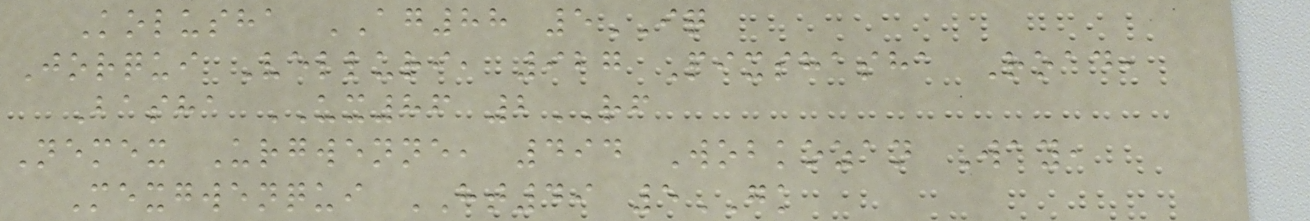Kolusha AG88 5IQ
Jorqui Velluri, 927 Pixshasha Road,
Basha UX86 2RF
Nemex Urgwenne, 494 Wobkozan Way,
Mexgwenqui HT49 5GK
